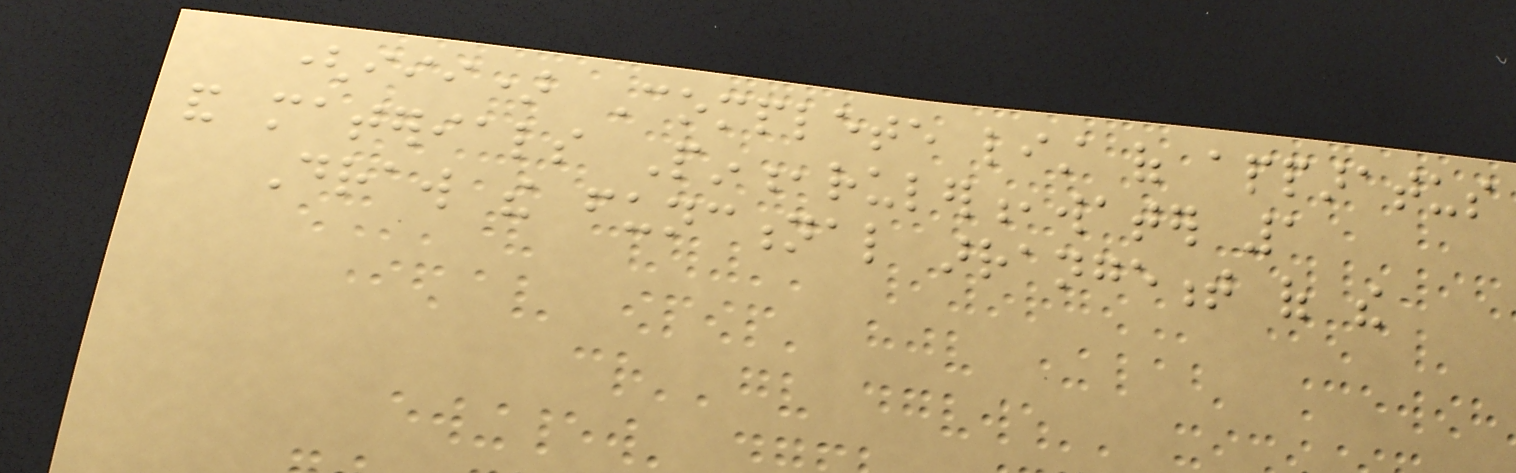(iii) Complete list of apparatus
and materials Pin,ruler,water 1
Draw the functional arrangement of the
